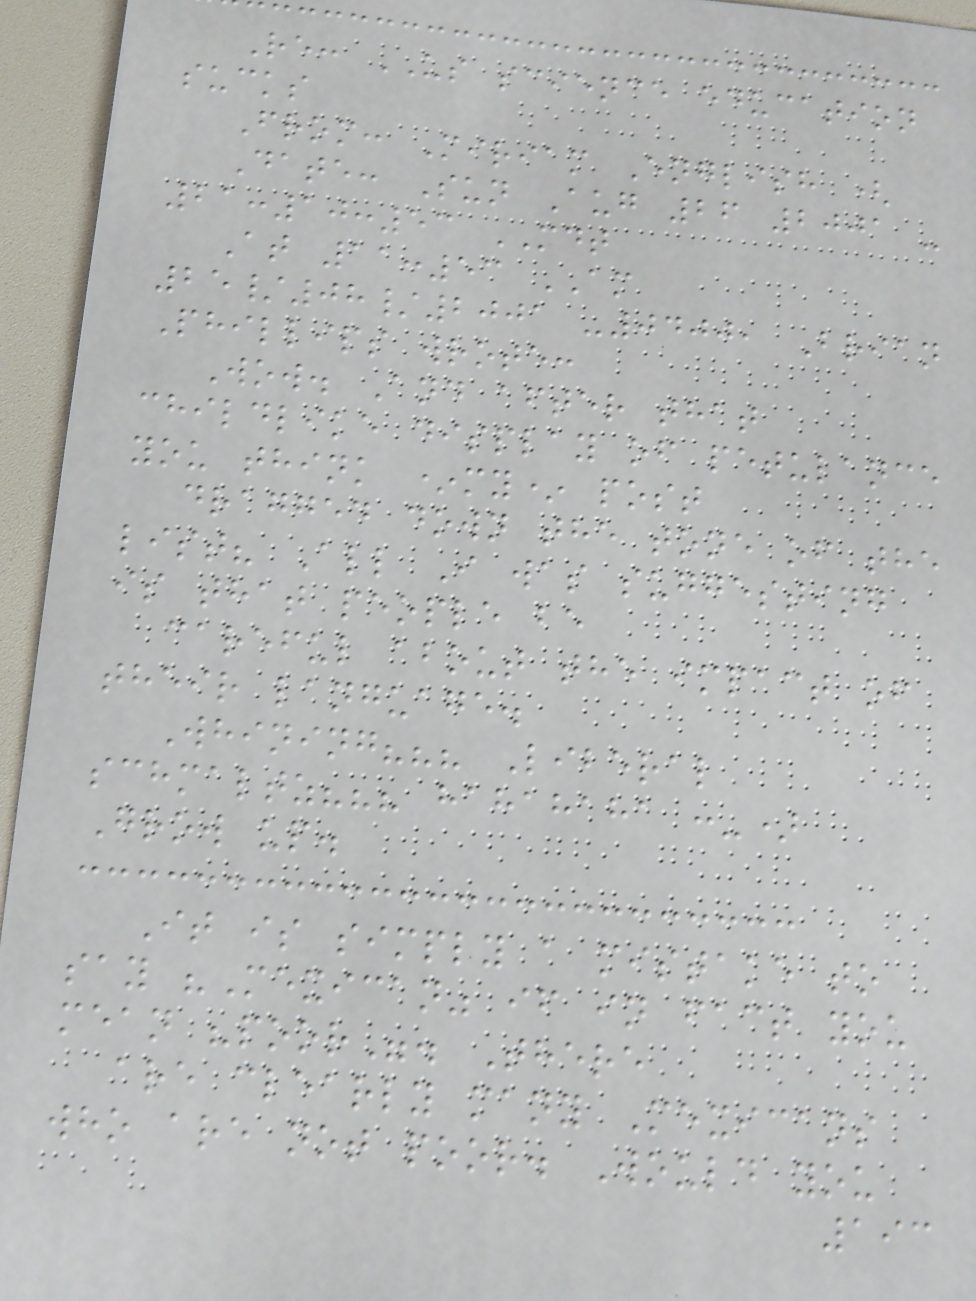Re: US science education
sucks
From: Miriam English (
Date: Sun Aug 26 2001 -
21:10:53 MDT
At 11:53 AM
25/08/2001 -0400, Brian
Phillips wrote:
Wow. And after that
childlike display of petulance
you think *my* post
dragged down the tone of the
list? All I was suggesting
is that people be
careful about the impact of
their language.
Whining??? Liberal
schmaltz??? hahahaha :-)
Grow up.
It is simply a mistake to
say "Mexican" if in fact you
mean "poor". There
are clearly many Mexicans
who are not poor. Would you
193
